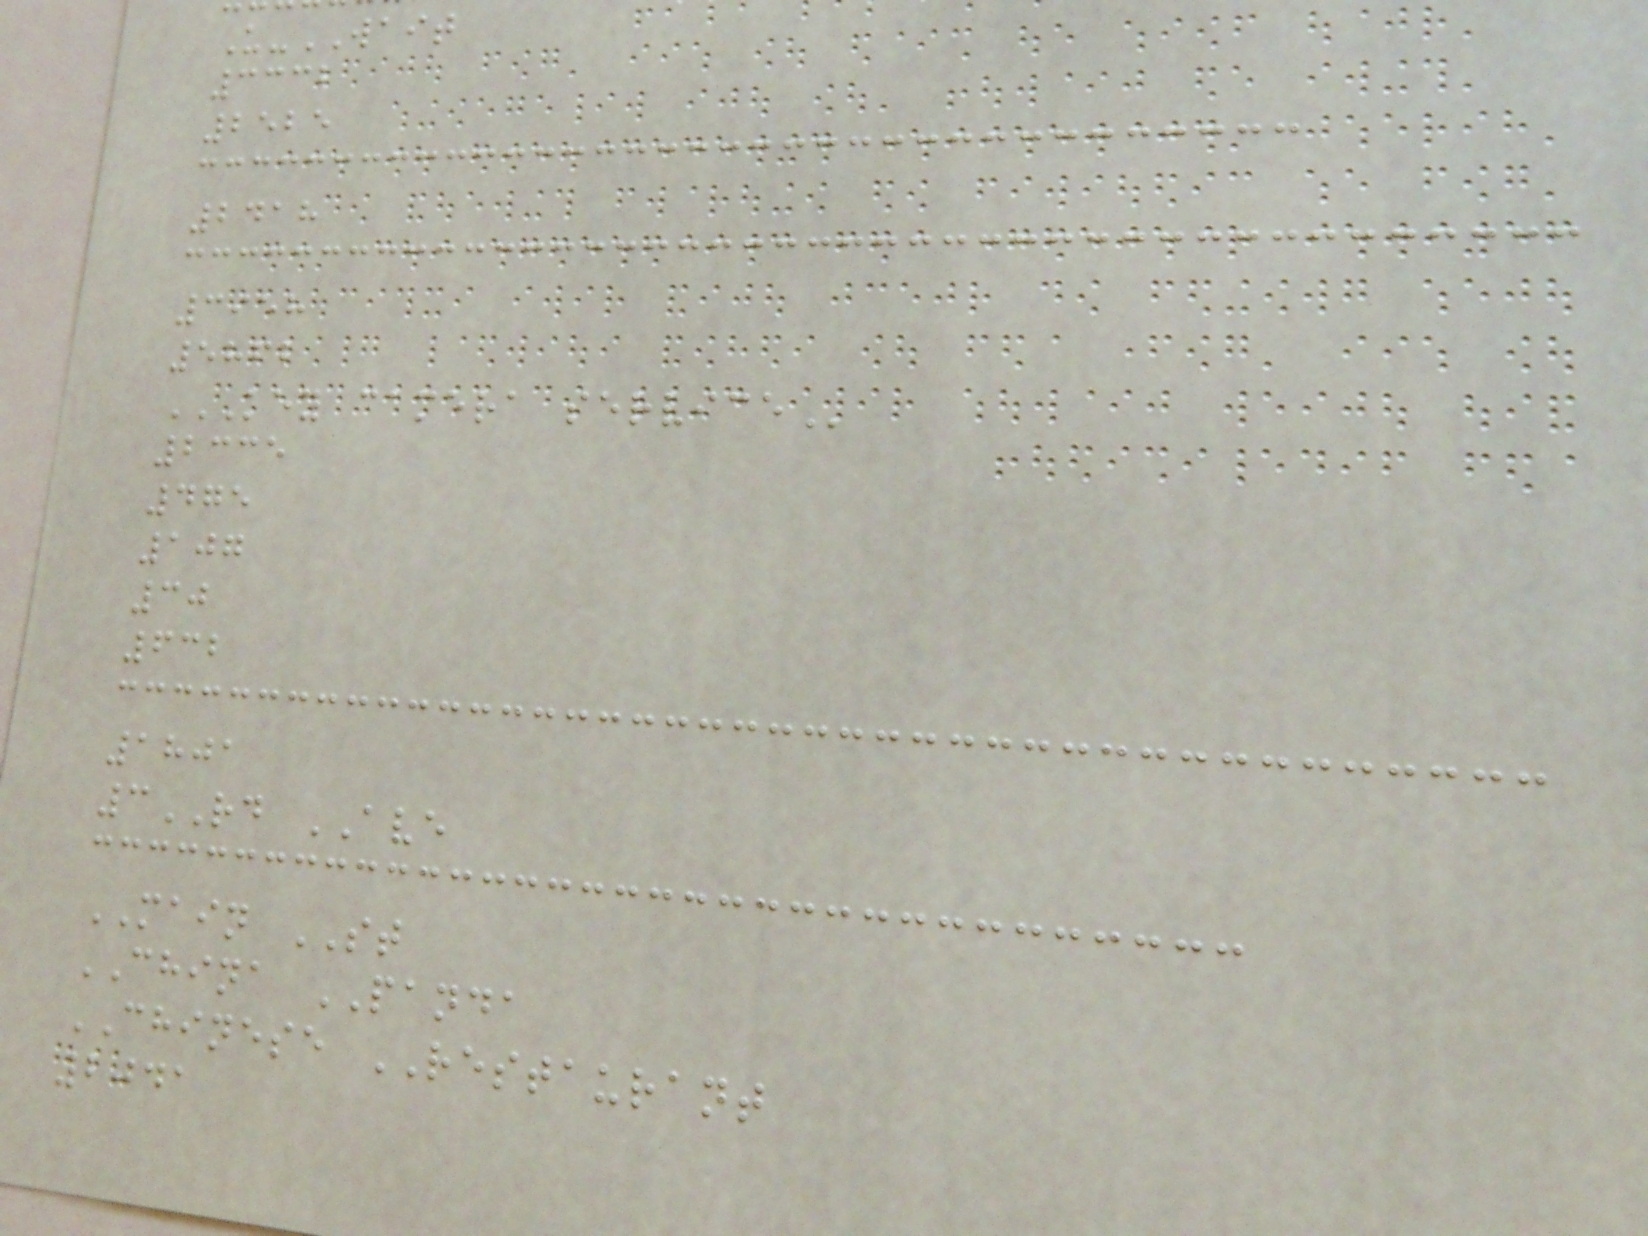U-WAIT
3332
2525
2418
3958
5862
KEY CAMERA SERVICE
2335
475
107
30
632
1801
3RD AVE
MAIN ST
CHINA PANDA
CHINESE RESTAURANT
2041
